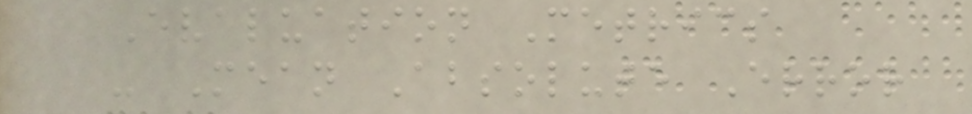Evaluation Metrics
- Mean Absolute Error
